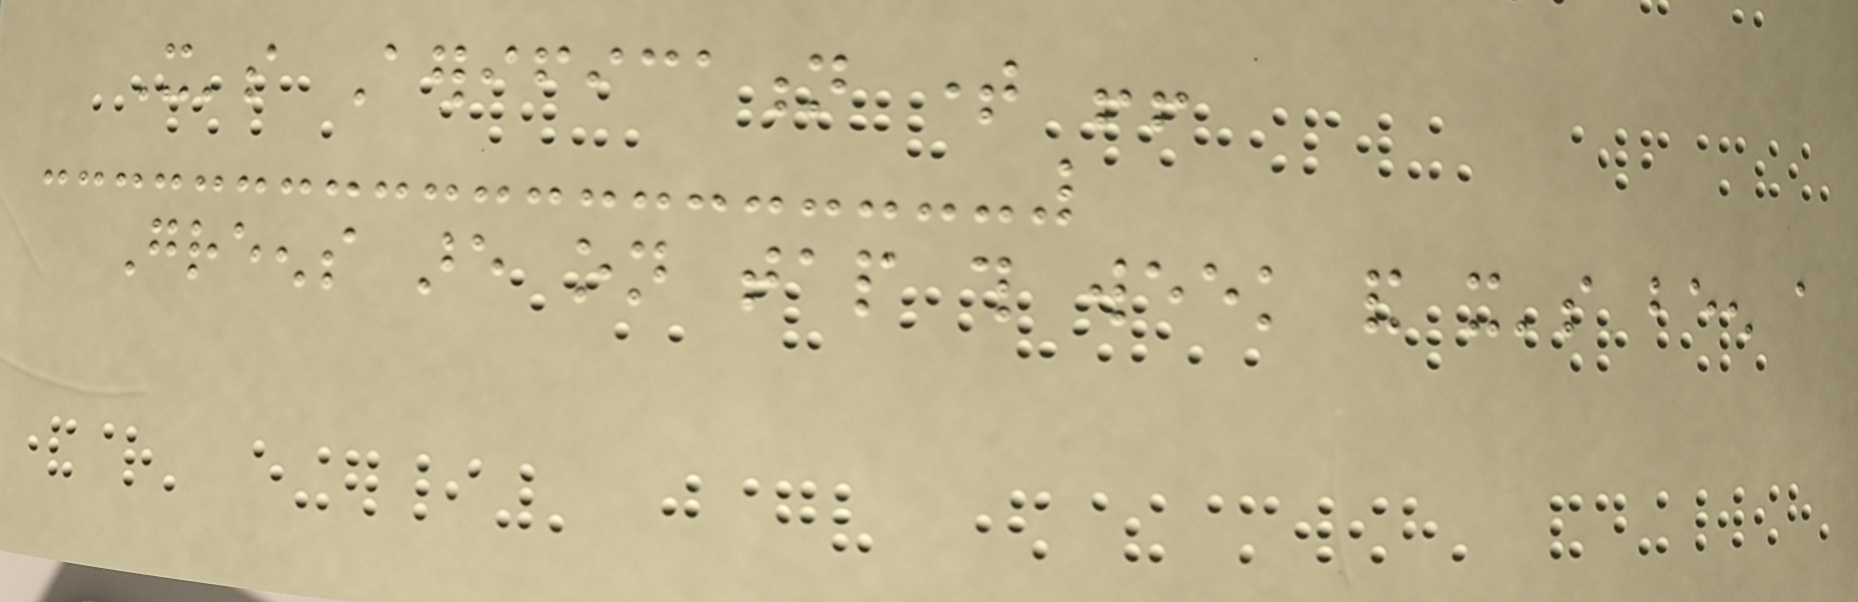It's Aerification time !!
Greens are on tap this week and it's been a
